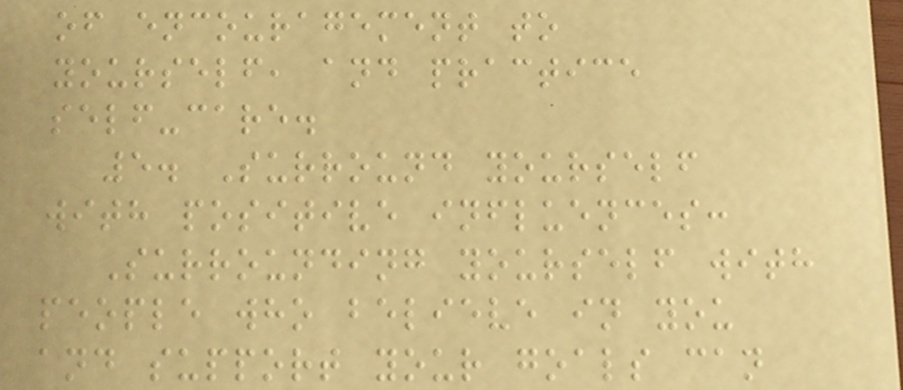of encouragement to
yourself, and practice
self-care.
5. Surround yourself
with positive influences:
Surrounding yourself with
people who believe in you
and support your goals can
